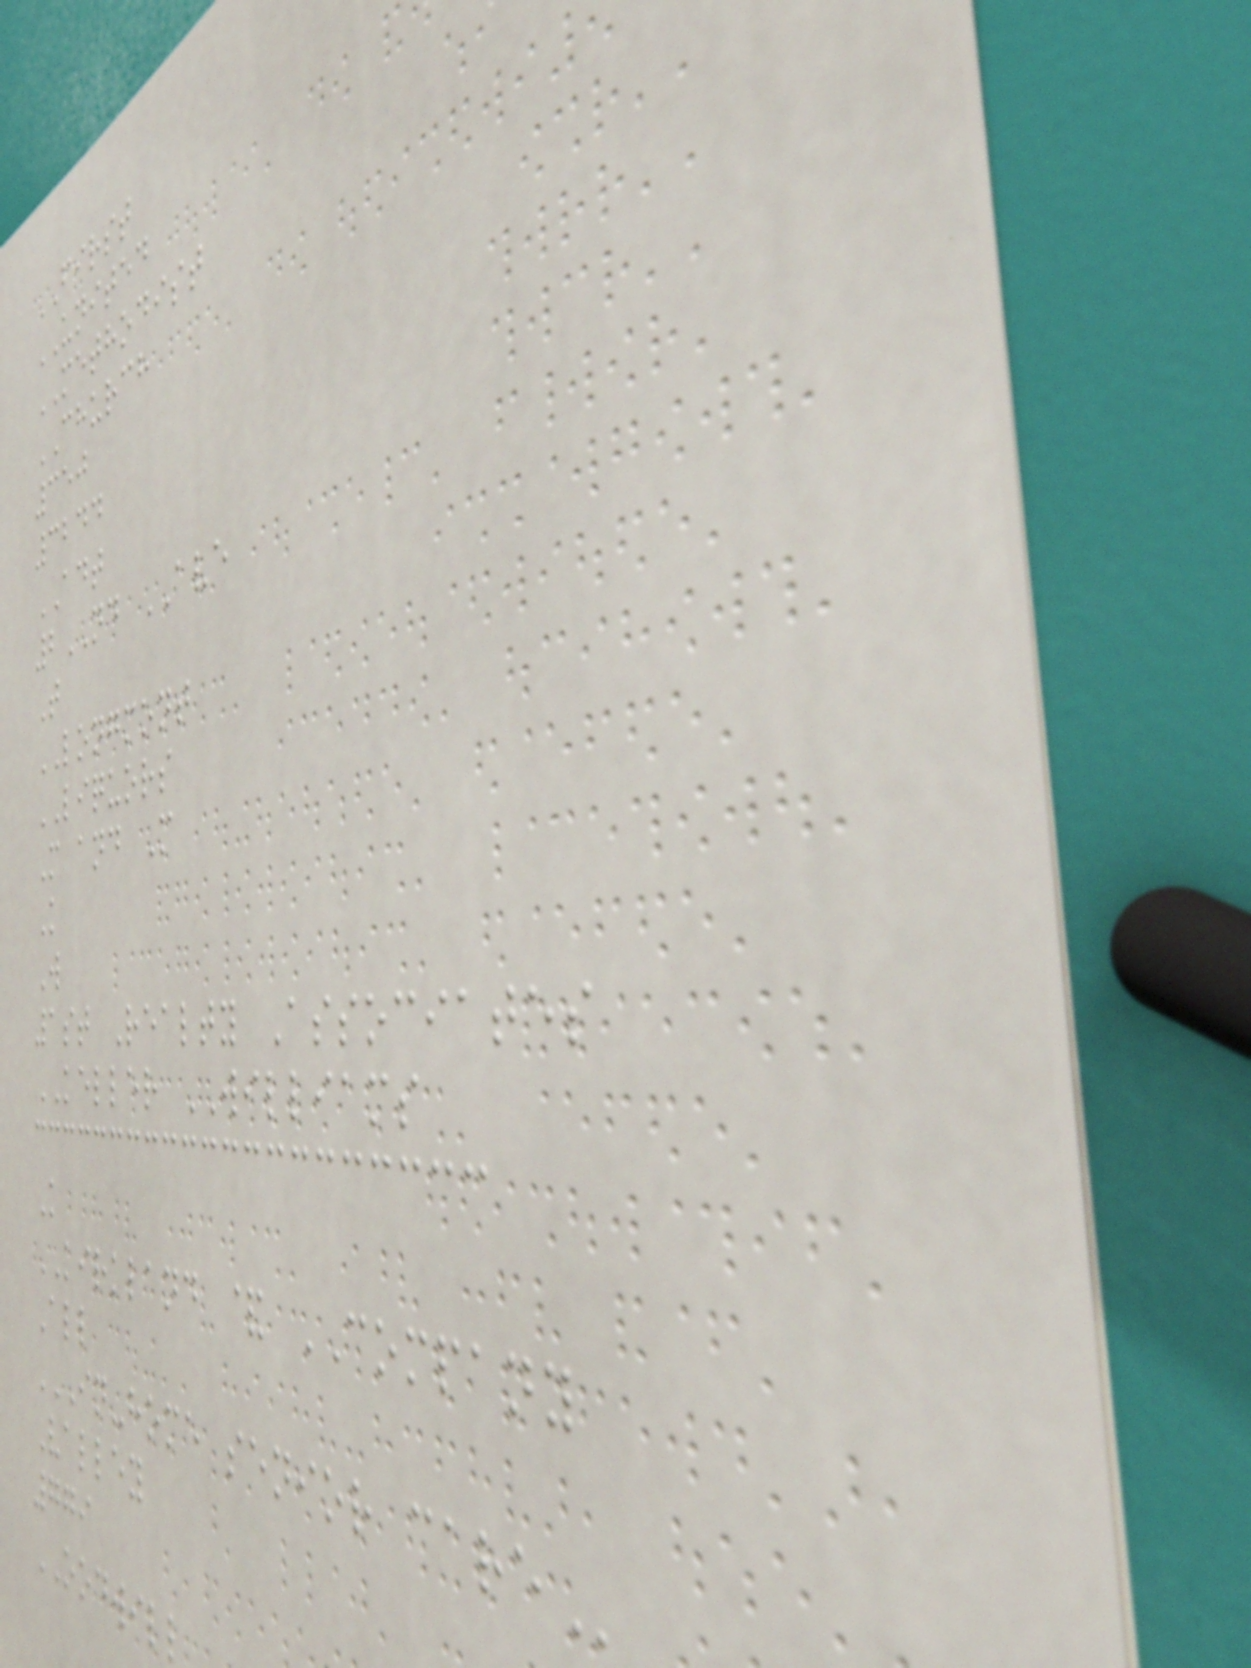FIRST
UNITED
METHODIST
CHURCH
350
3244
ADT
2ND AVE
T
LONGMONT
LIQUORS
M and M
K
W
1st Realty Associates
KELLER WILLIAMS
K
KIRKLAND & COMPANY
All
IN-HOME SENIOR CARE
Valley
779
OODWILL
